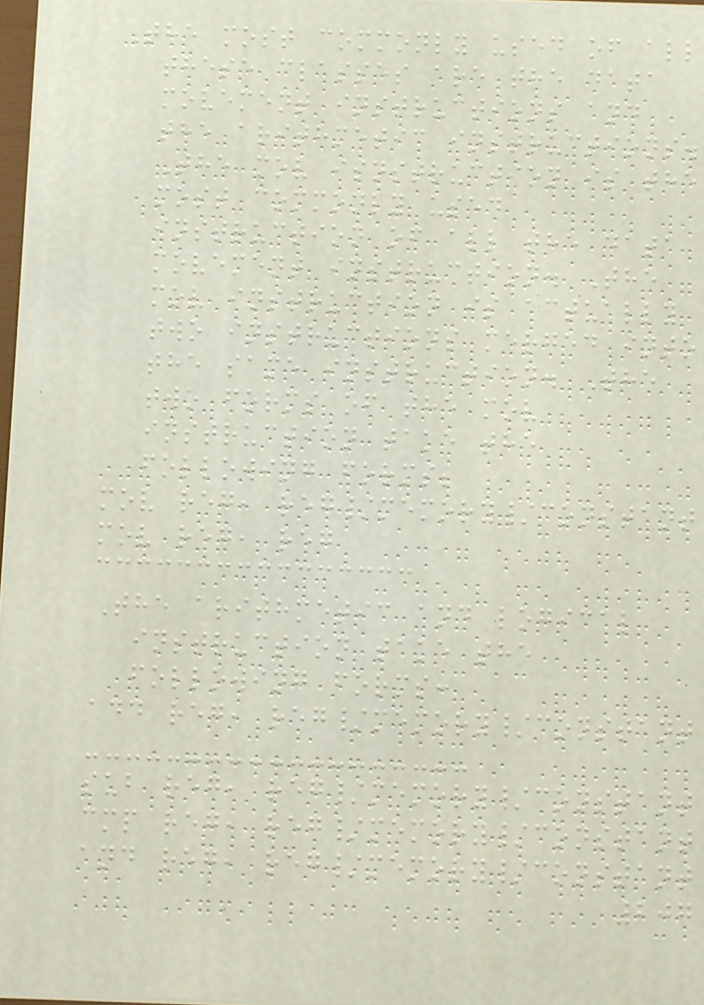The most commonly used of all
these classes are the data
movement instructions and
the arithmetic instructions.
The mov isnstruction is the
most commonly used
instruction of all the data
movement instruction. The
mov instruction is actually
two instructions merged into
the same instruction. The
two forms of the mov
instruction take the
following forms;
mov reg, reg/memory/constant
mov reg, reg
The arithmetic and logical
instruction take the
following forms:
add reg, reg/memory/constant
sub reg, reg/memory/constant
cmp reg, reg/memory/constant
and reg, reg/memory/constant
207
